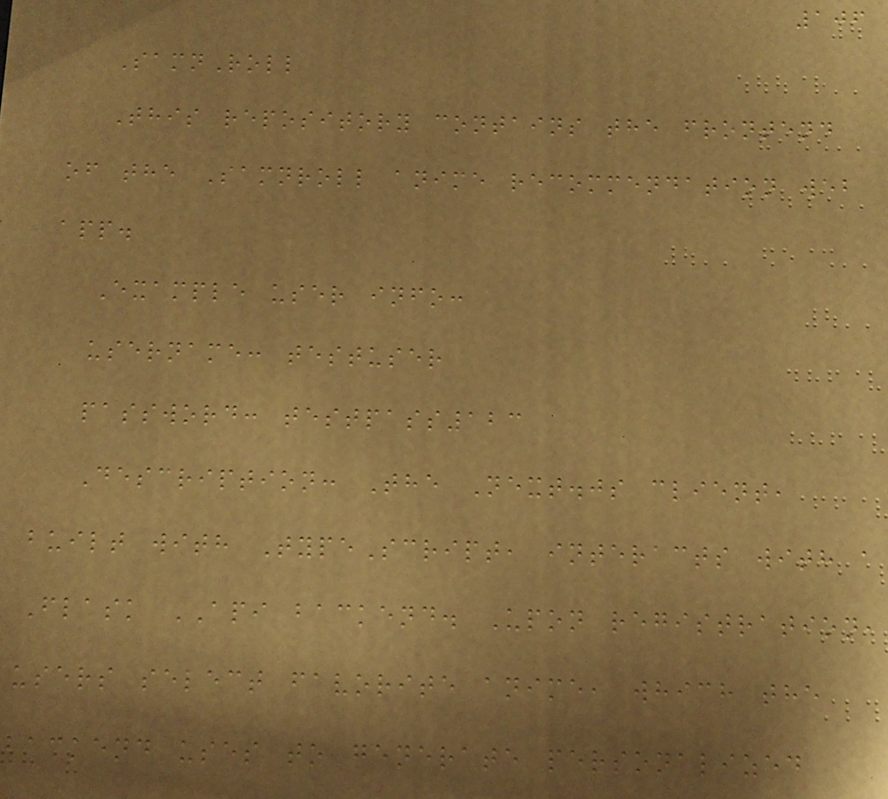106
SamnRoll
This repository contains the frontend
of the Samnroll anime recommendation web
app.
Example user info:
username: testuser
password: testpass123
Description: The Next.js client,
built with TypeScript, interacts with a
Flask API backend. Upon registration,
users select favorite anime, which the
backend uses to generate personalized
